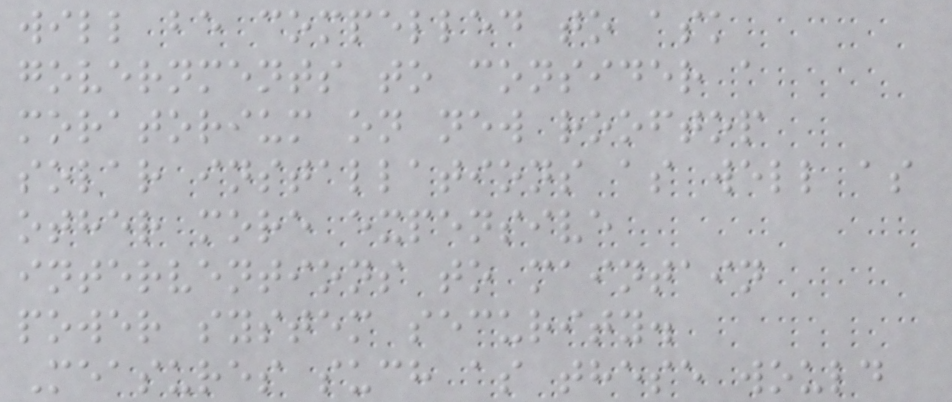will be compelled to ask
governments to consider a
moratorium on new rooftop
solar installations as well as
other more expensive
interventions to maintain
power system security.
Measures such as these would
